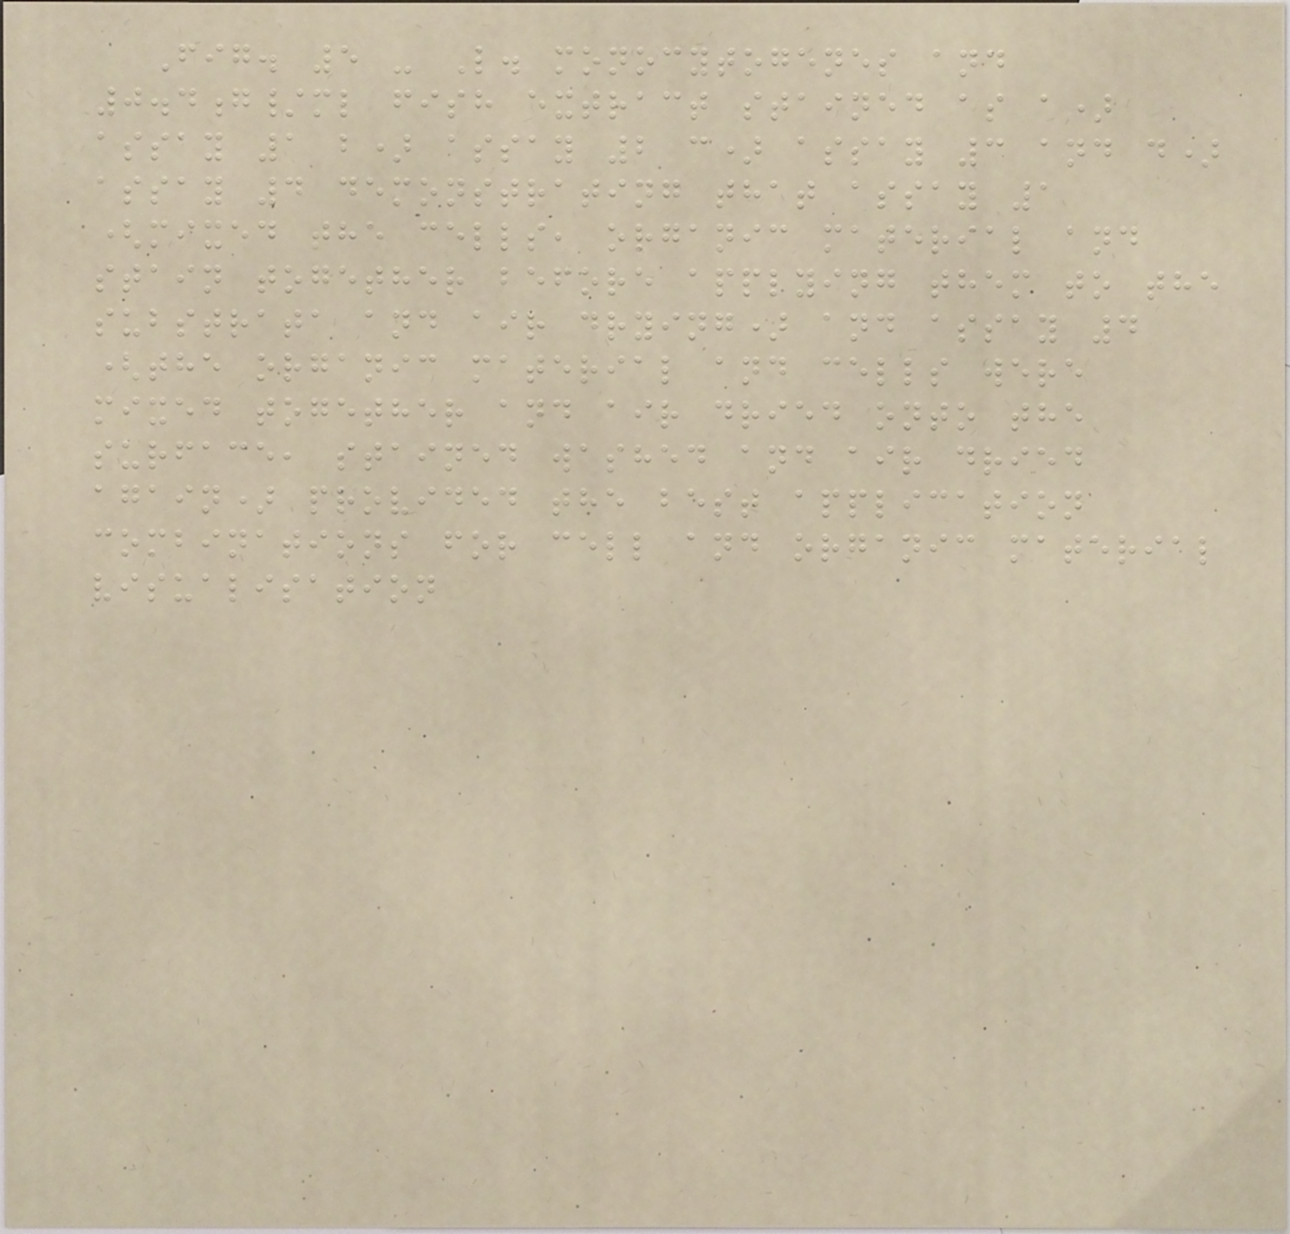Fig. 5 - L. monocytogenes and
0.4g/ml fish extract stained as a)
assay 1 b) assay 2 c) assay 3 and d)
assay 4 demonstrating that assay 1
(mixed the cells, organic material and
stain together before applying them to the
substrata and air drying) and assay 4
(the organic material and cells were
mixed together and air dried onto the
surface, stained washed and air dried
again) provided the best application
combinations for cell and organic material
visualisation
